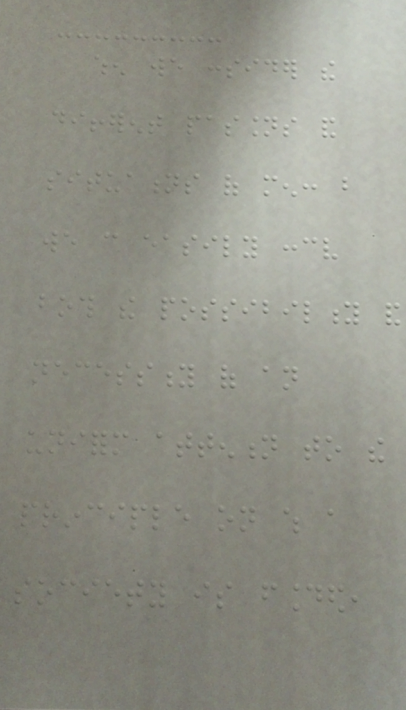when we consider the
different passions and
situations of men: but
we can easily conceive
both the possibility and
necessity of an
uniform attention to the
principle on which a
society is founded,
